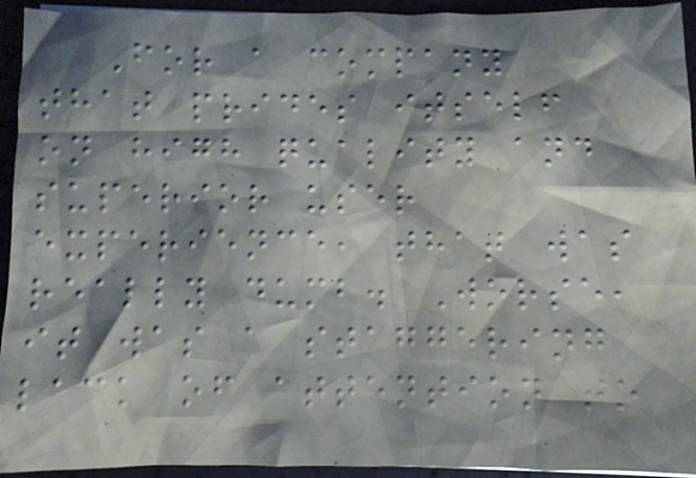For a company
that prides itself
on high quality and
superior user
experience, that was
really dumb. Worse,
it was a staggering
lack of attention to
